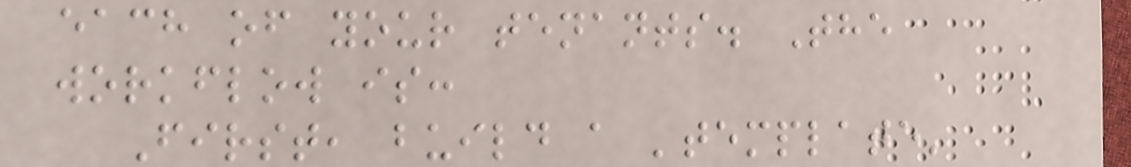each of your tenants. The
workflow is:
First, build a 'template'
